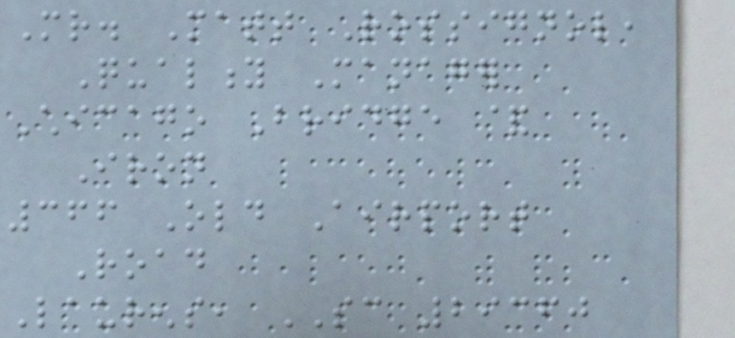Mr. Matt Rossignol,
Quality Manager
Chicago Bridge &
Iron
366 Old Airport
Road
Laurens, SC 29360
